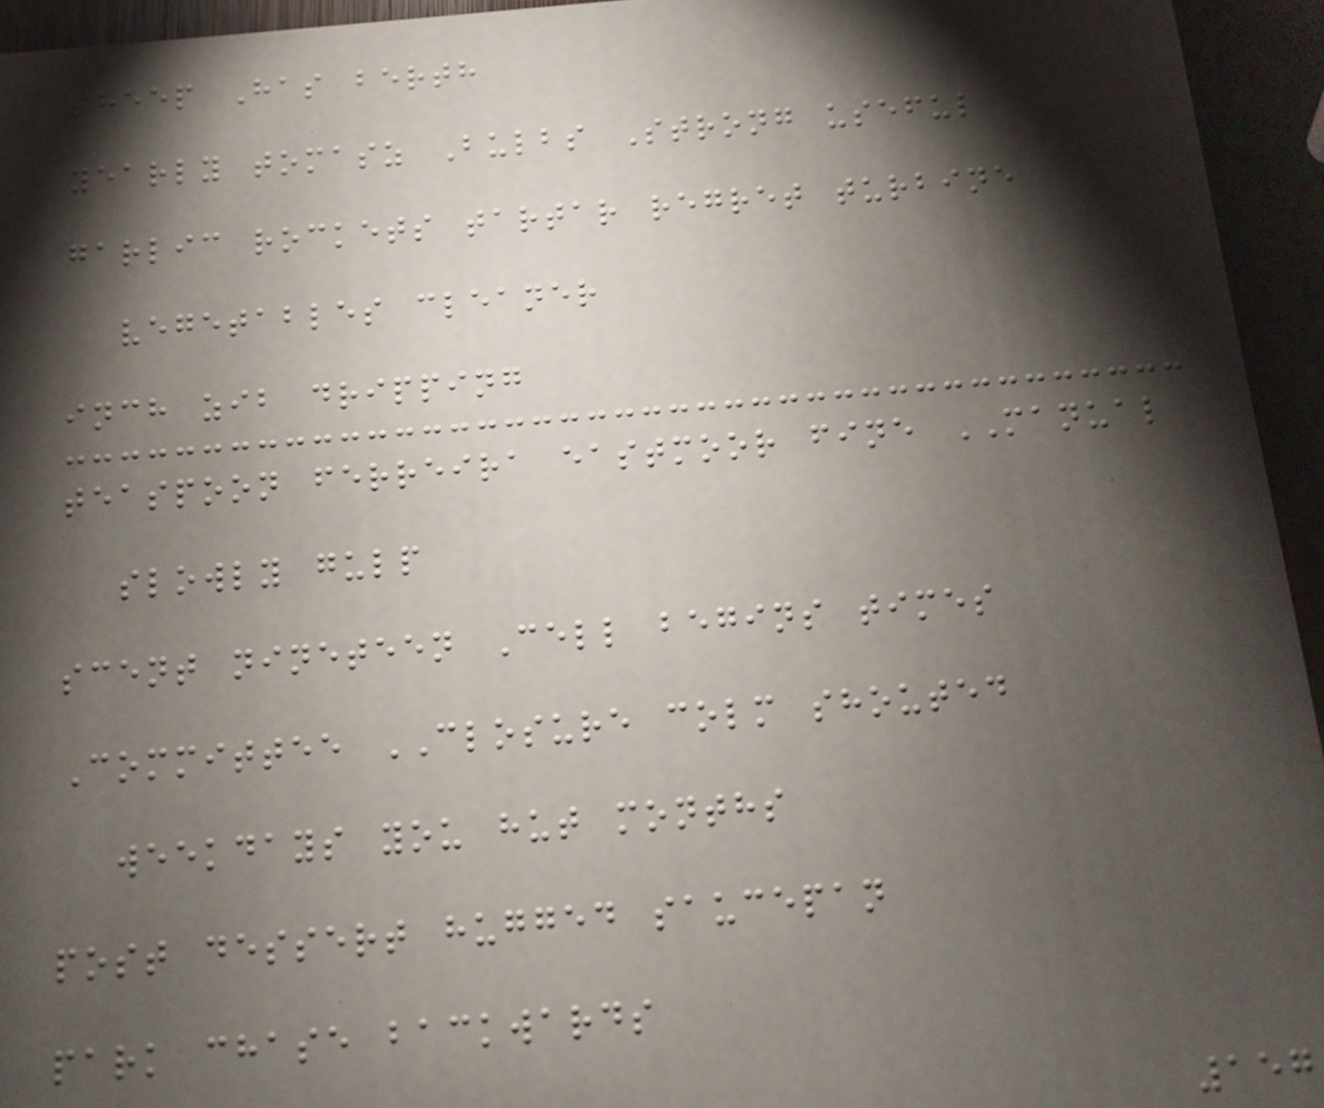sheep Has berth
yearly tomasz Bulbs Strong useful
garlic rockets tartar regret turbine
vegetables cleaner
inch zib dripping
teaspoon ferreira eastmoor fine MANUAL
slowly gulp
scent nineteen Cell begins times
Committee CLOSURE colm shouted
weekdays you hut months
post dessert hugged saucepan
park chase backwards
157
